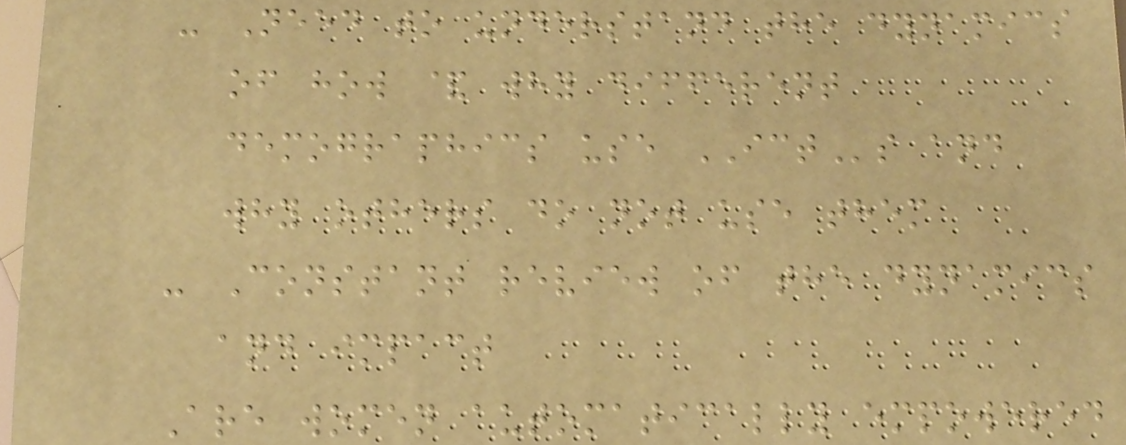- Need to understand the dynamics
of how & why different
demographics use ICTs and
why others do not use them
- Constant review of the dynamics
and impact
Are women automatically empowered
